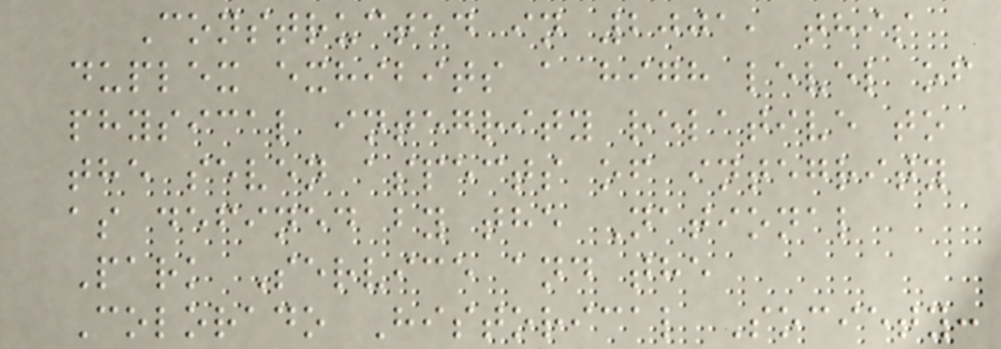Constructed in 2001, this
duplex exhibits a high level of
physical integrity relative to
the seven aspects of integrity
as defined by the National
Park Service and the
Colorado Historical Society:
